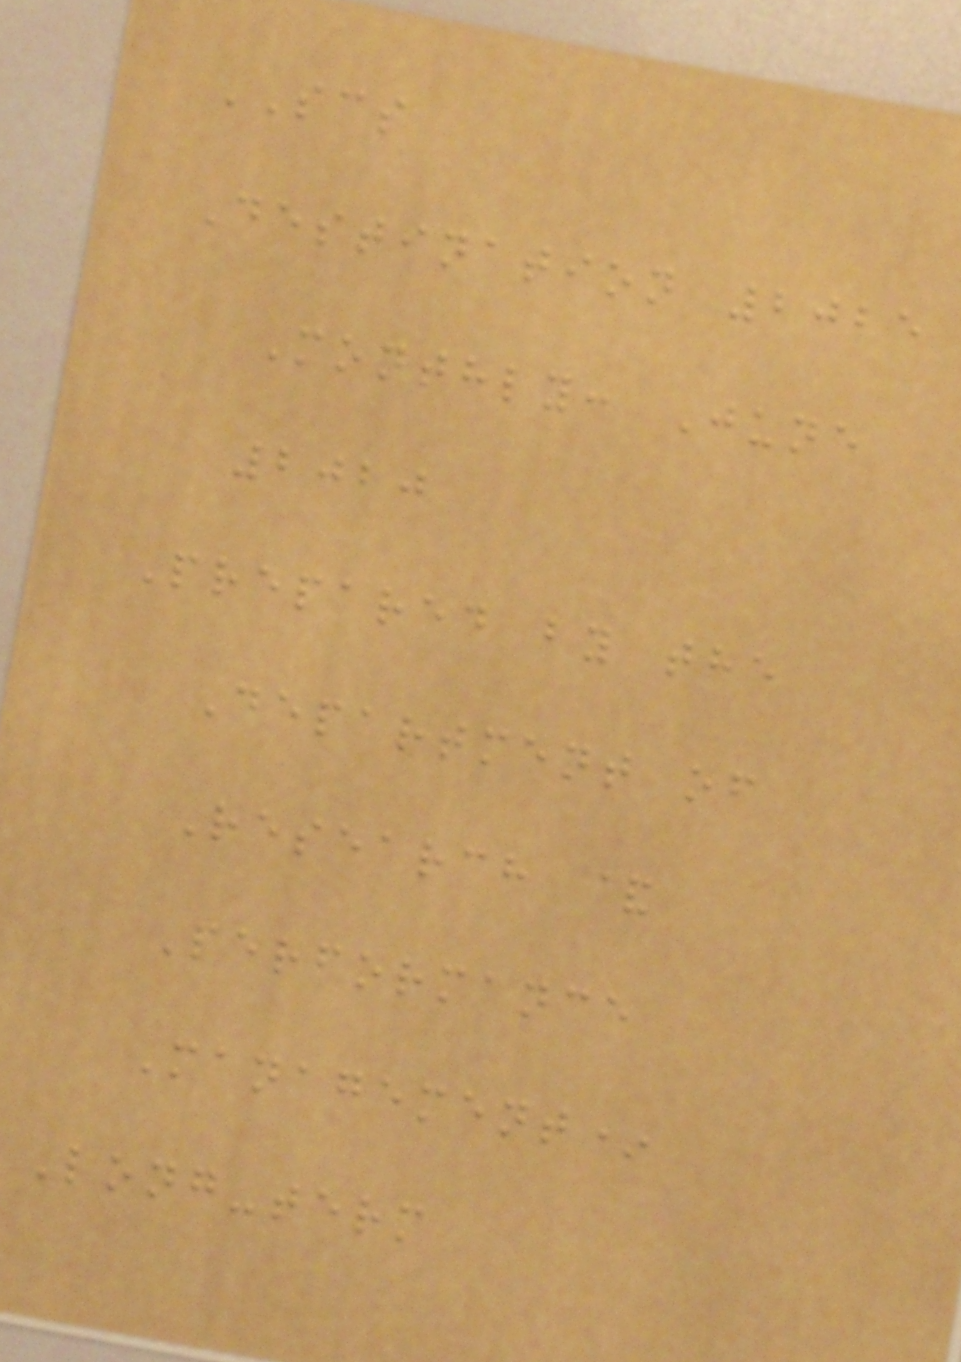SCS
Destination 2025
Monthly: June
2020
Prepared by the
Department of
Research &
Performance
Management*
Long-term
